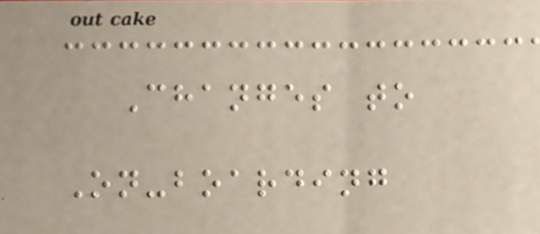Changes to
On-boarding
